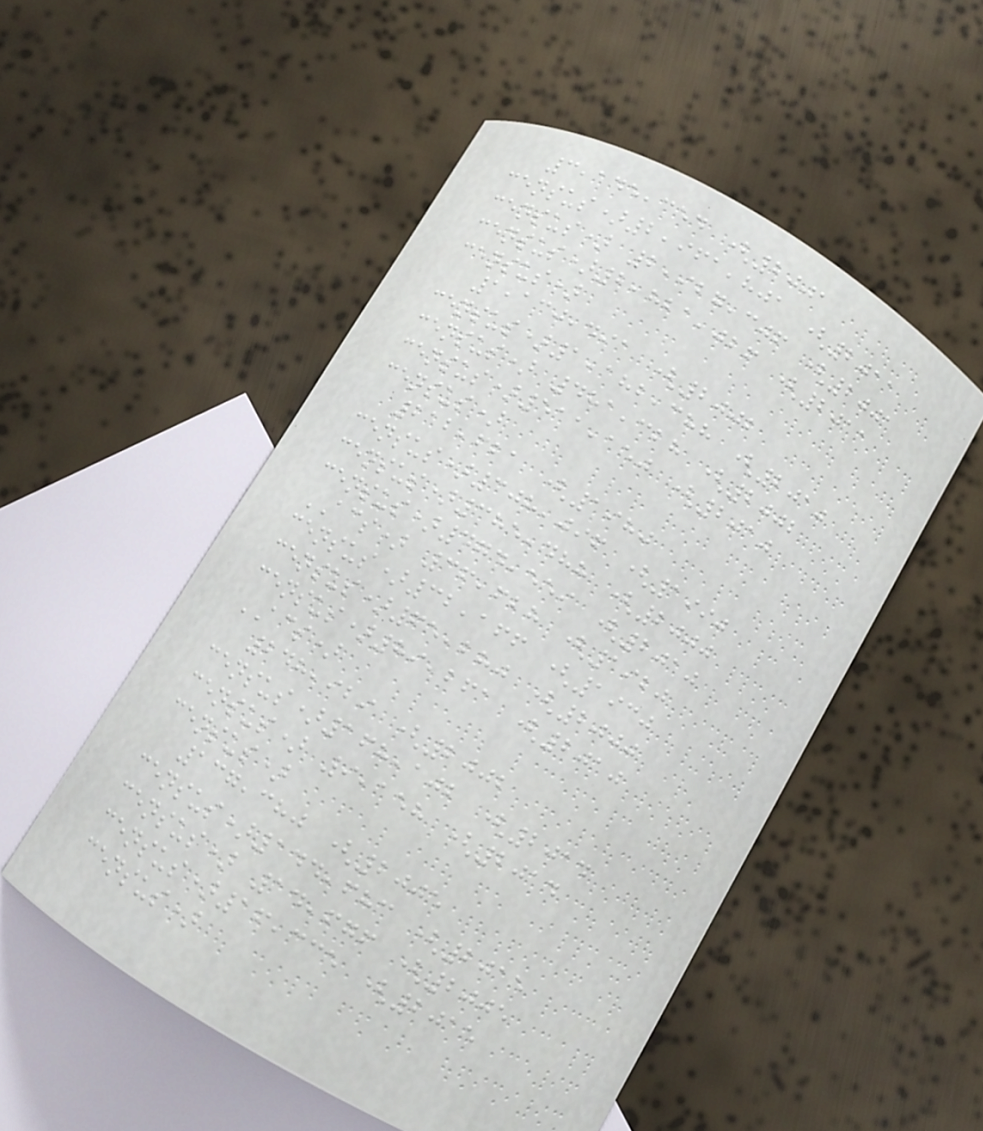3,145,354 (2001
census)2,961,801 (2011
census) 2,927,306 (2001
census)2,821,026 (2011
census)
1,130,491 (2002
census)1,182,388 (2010
census) 481,328 (2002
census)511,150 (2010
census)
212,621 (1980
census)308,096 (1990
census)385,488 (2000
census)474,559 (2010
ACS) 36,628 (1920
census)32,166 (1930
census)65,280 (2000
census)89,261 (2010
ACS)
248,929 (2002
census)168,102 (2014
census) 9,158 (2014
census)
137,380 (2005
census)144,683 (2015
census) 14,676 (2005
census)16,335 (2015
census)
